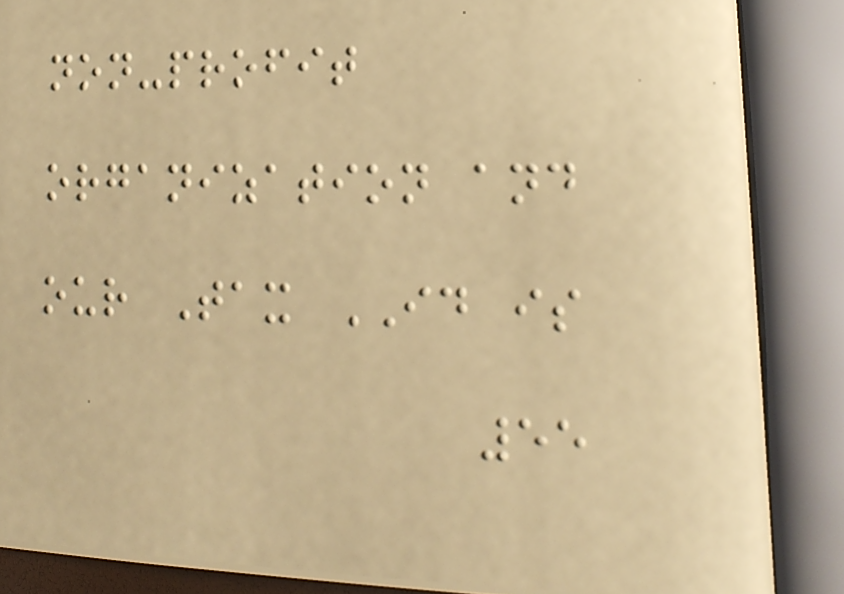non-profit
organization and
our Tax ID is
55
